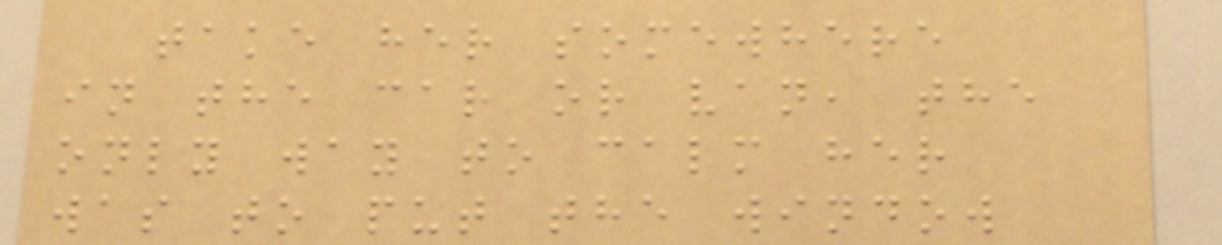take her somewhere
in the car or van, the
only way to calm her
was to put the window
